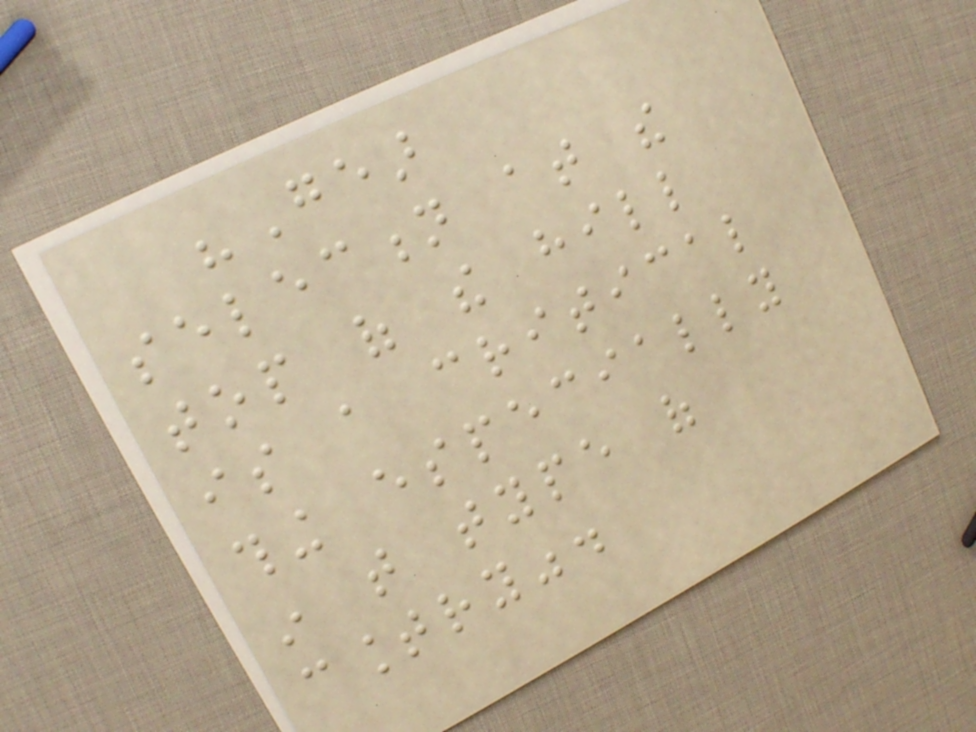"Gear
selection at the
top of the hill
is a critical
thing especially
in that type of
country".
